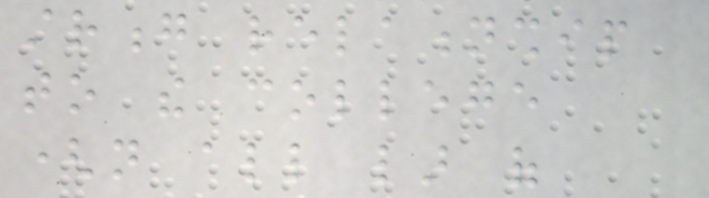strong relationship
to the college
(not all lar of
